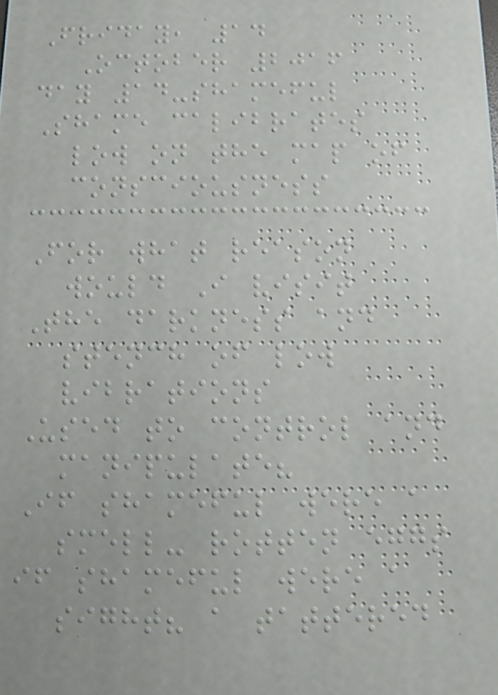Friday, 14
October 2016
day 14-shameful
Shame calibrates
low on the map of
consciousness
For what reason
would I visit
The darkness and
stench of low
vibrations
Used to control and
manipulate?
If shameful were a
smell- rotten eggs
if shameful were a
sight? a tattered
